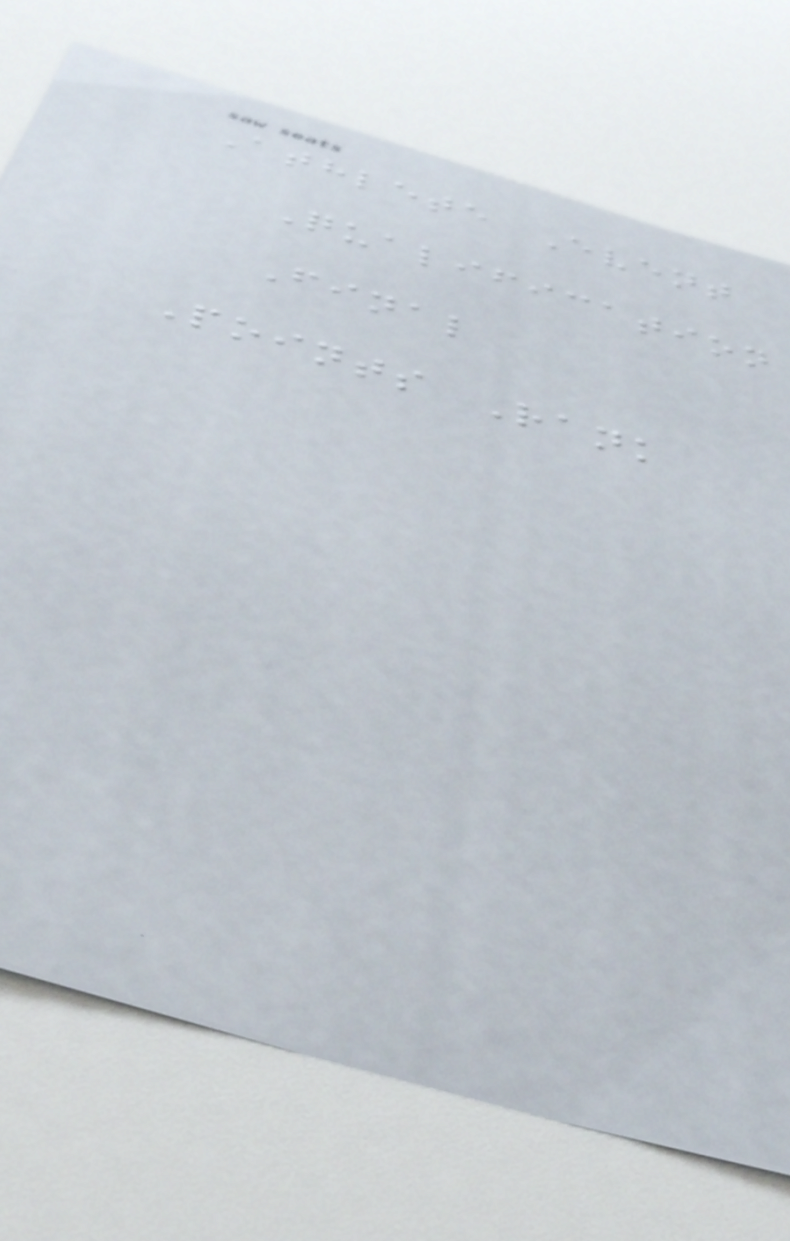Athlete Event
Qualification
Final
Points Rank
